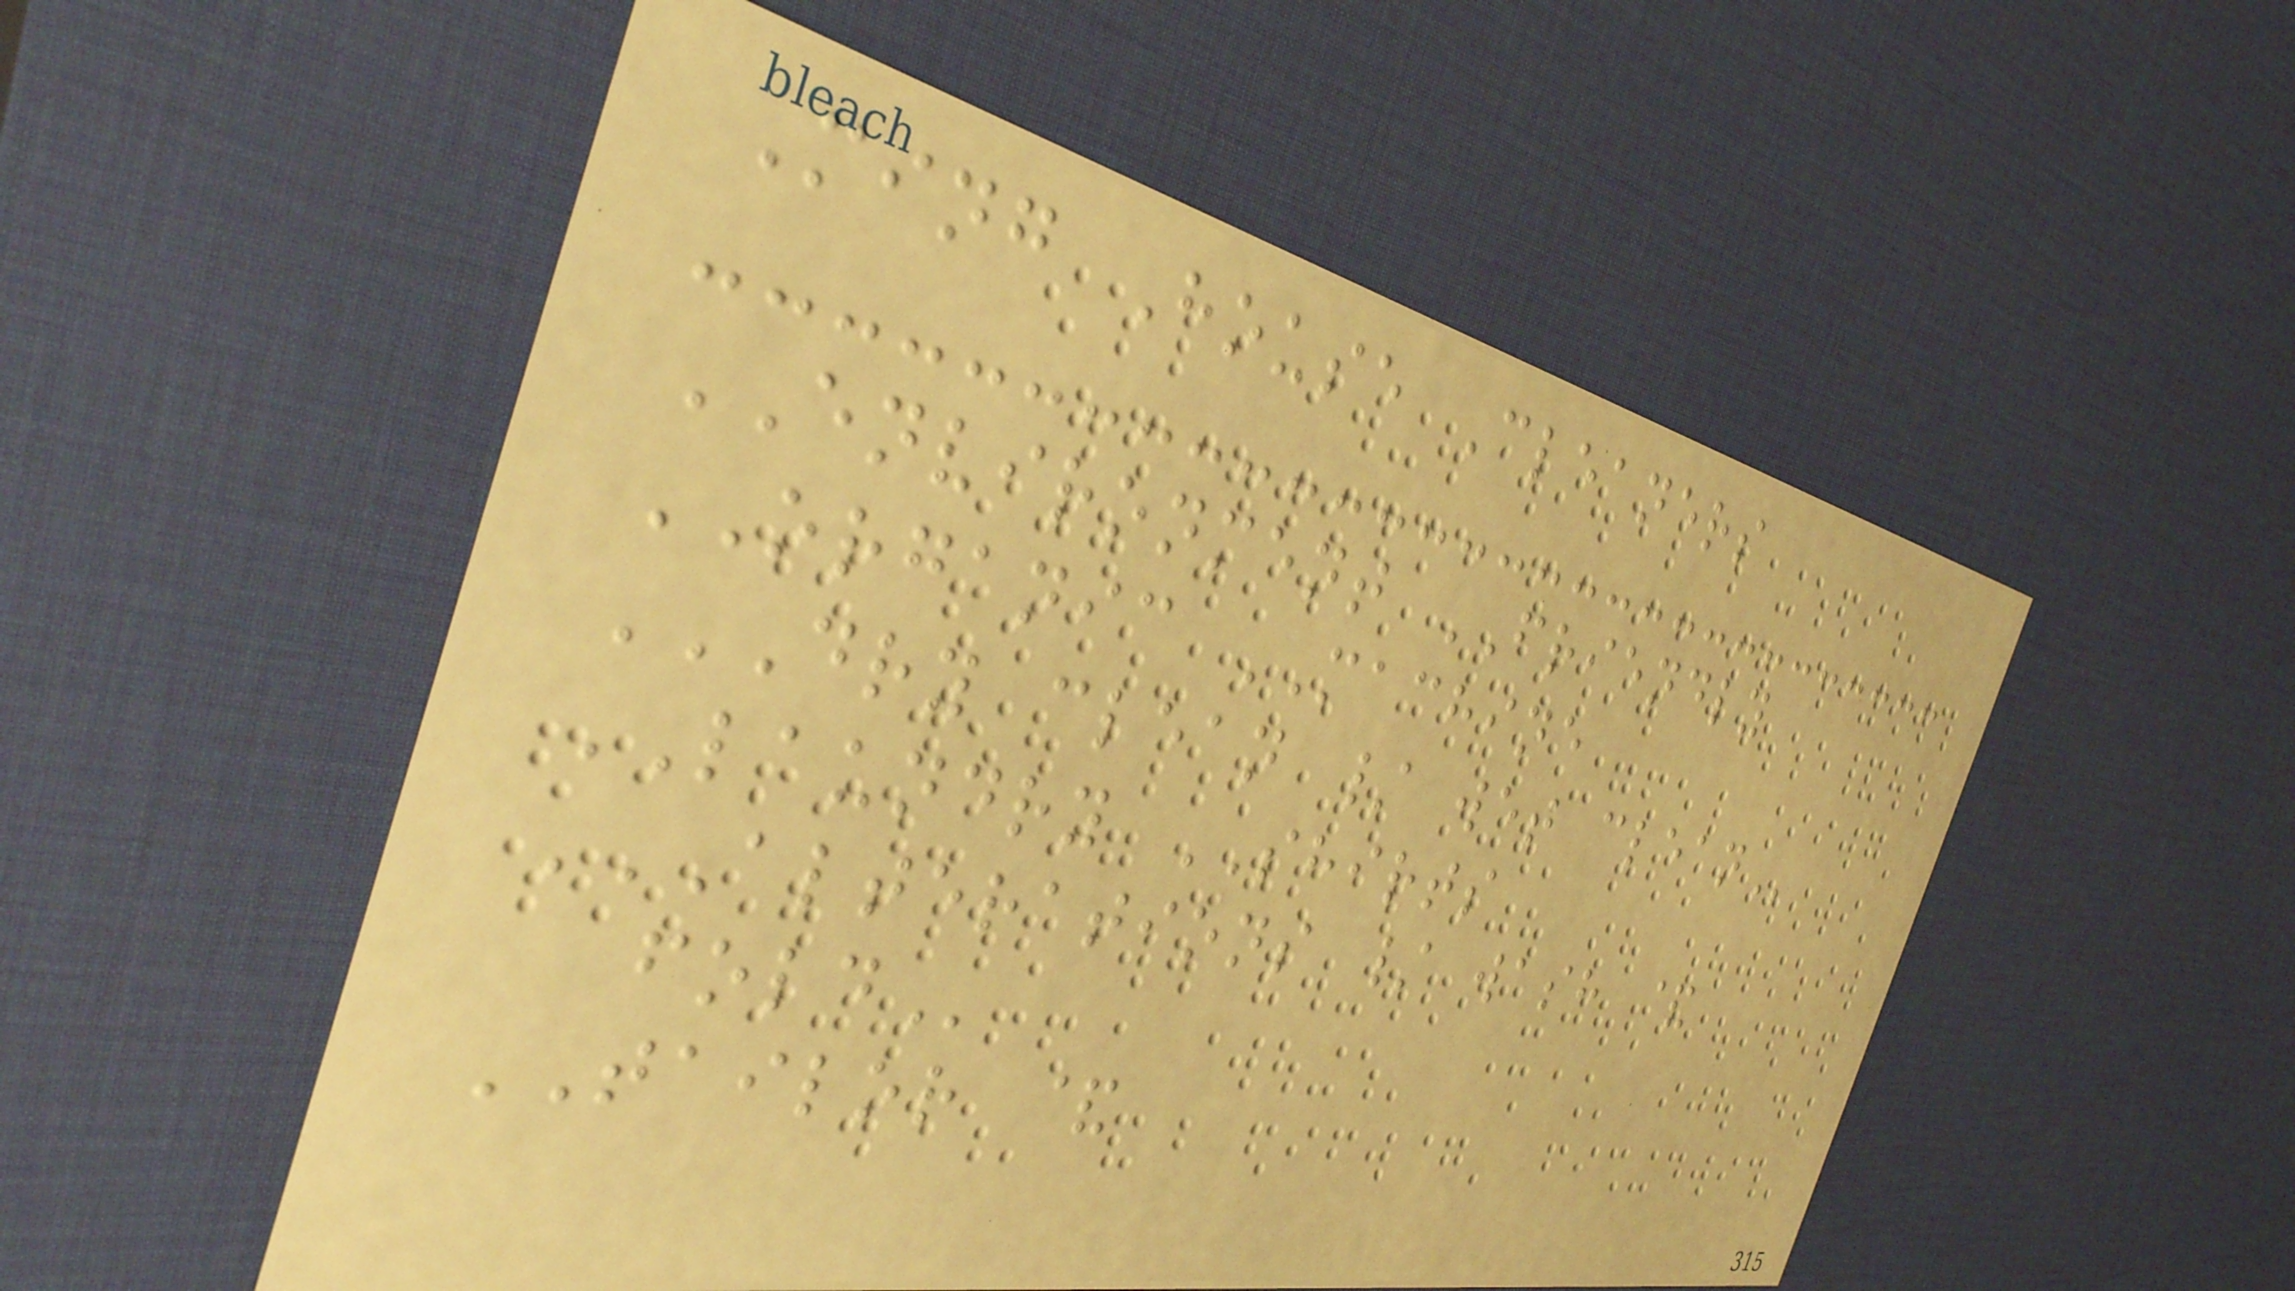Ming House Cleaners
ENVIRONMENT FRIENDLY
ORGANIC MACHINE
DRY CLEAN / WET CLEAN
LAUNDRY SHIRTS
ALTERATIONS / WASH &
FOLD
TAILOR &
